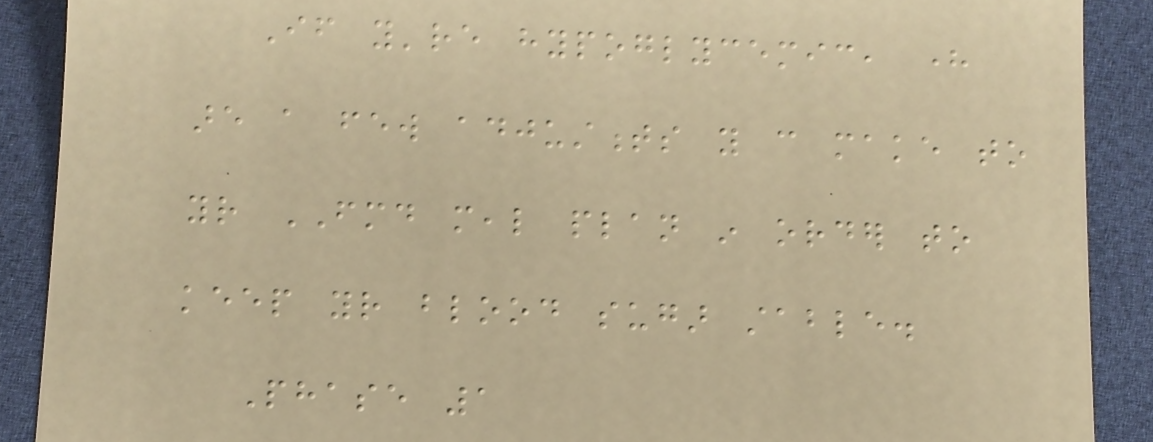If you're hypoglycemic, here
are a few adjustments you can make to
your FMD meal plan in order to
keep your blood sugar stable.
Phase 1
